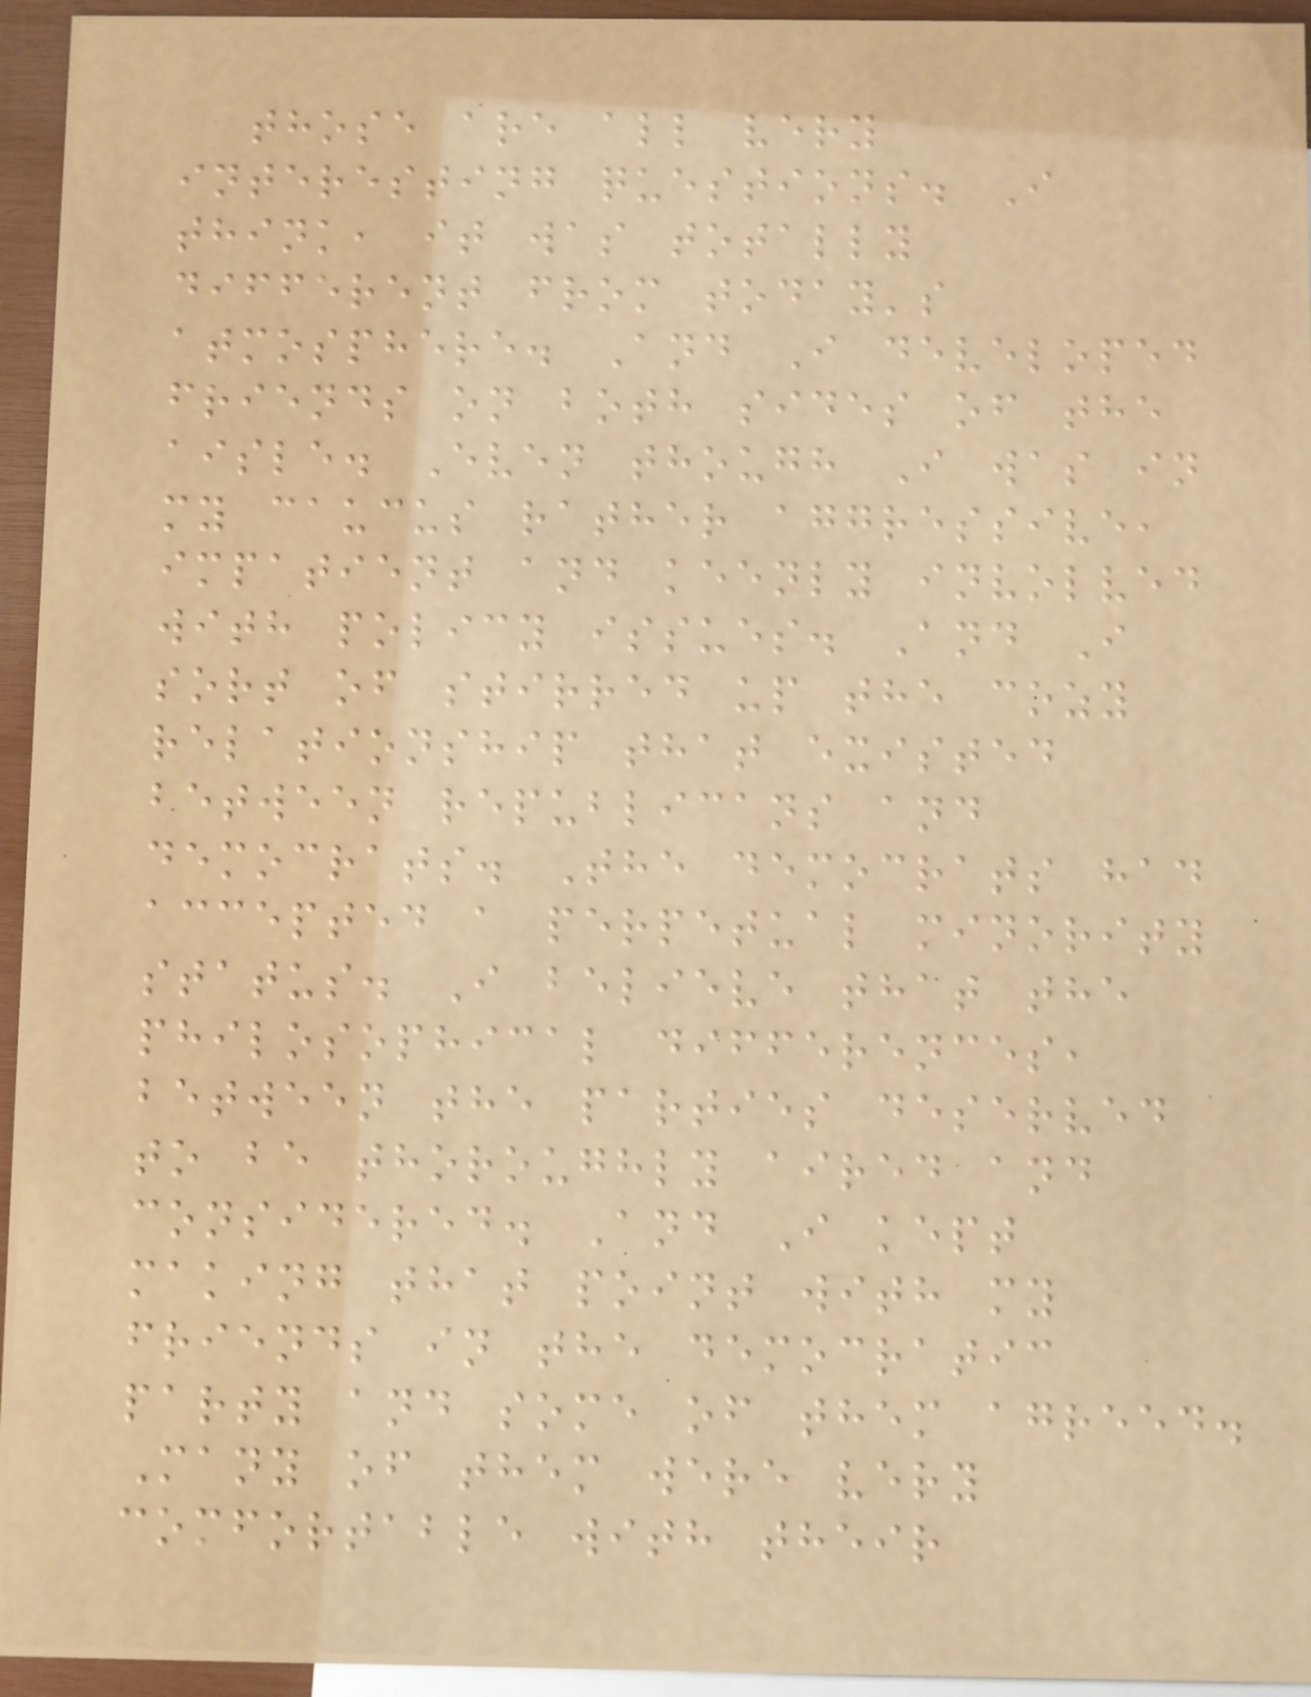those are all very
interesting questions. I
think, it was totally
different from today's
atmosphere. And I developed
friends on both sides of the
aisle. Even though I was in
my caucus rather aggressive,
impatient and keenly involved
with policy issues. And I
sort of stirred up the cozy
relationship that existed
between republicans and
democrats. The democrats had
accepted a perpetual minority
status. I believe that the
philosophical differences,
between the parties deserved
to be thoroughly aired and
considered. And I kept
making that point with my
friends in the democratic
party and some of them agreed.
Many of them were very
comfortable with their
